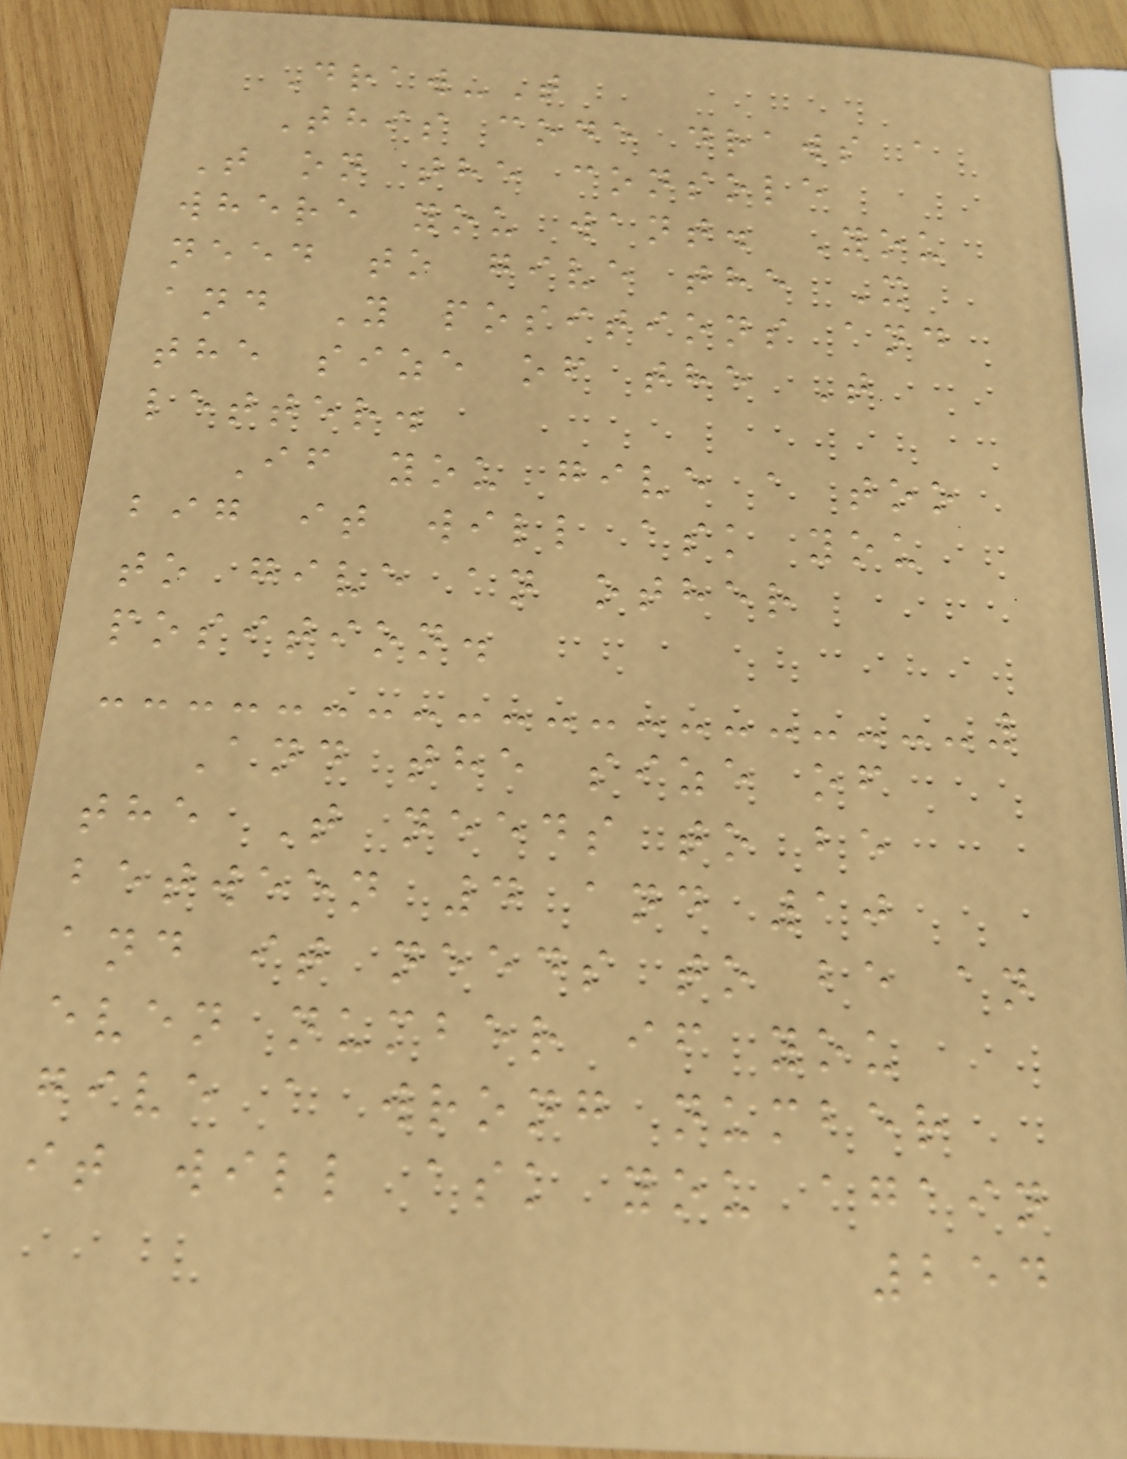Draw-T
This code draws a
T on the console
where you want. You
need to give the X
and Y positions and
the size of the T
letter.
If you give a too
big it will ask you
to give an other
position.
And the size of
the T needs to be
between 4 and 10
and it needs to be an
even number if you
give a wrong number
it will ask you again
254
